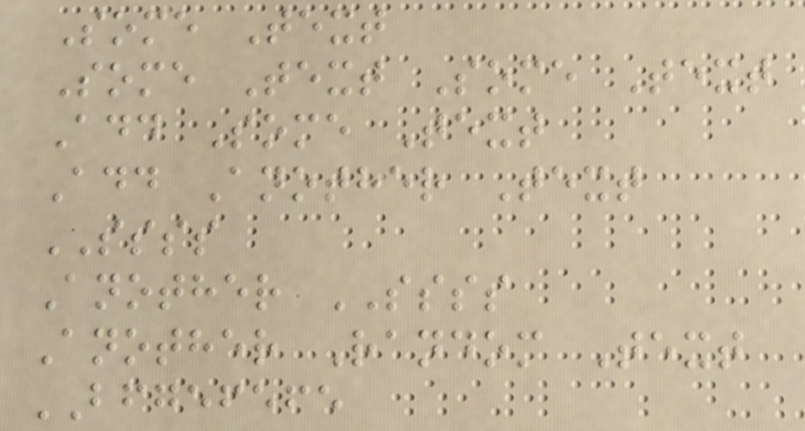Some Text
Some Text Some Text
Add Some Text
Add Another Text
SSSS
Another SSSS
Another Random Text
BFGEFEFE
